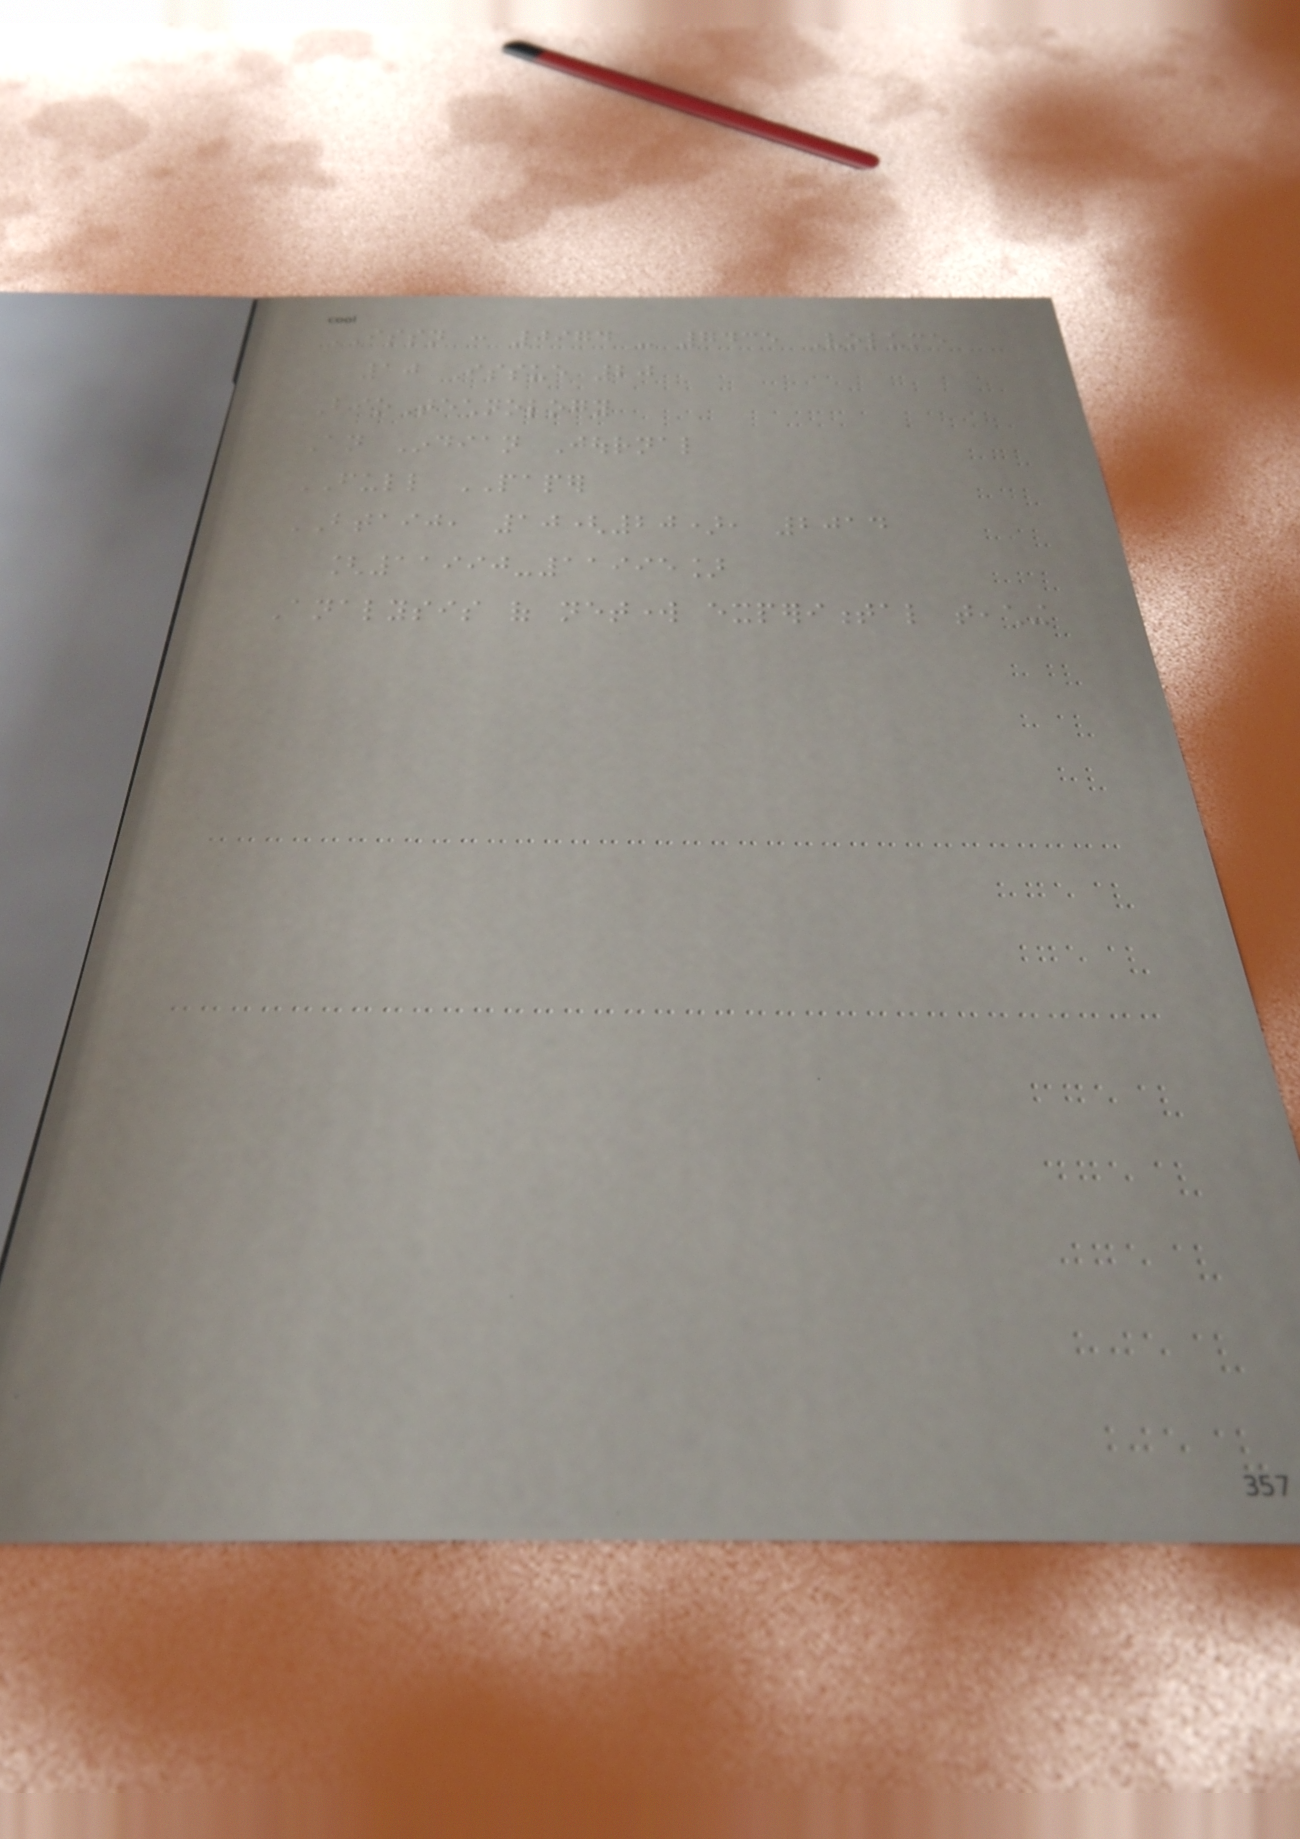ISSN : 0974 - 7435 Volume
10 Issue 20
BioTechnology
An Indian Journal
FULL PAPER
BTAIJ, 10(20), 2014
[11990-11995]
Analysis of network experimental teaching
